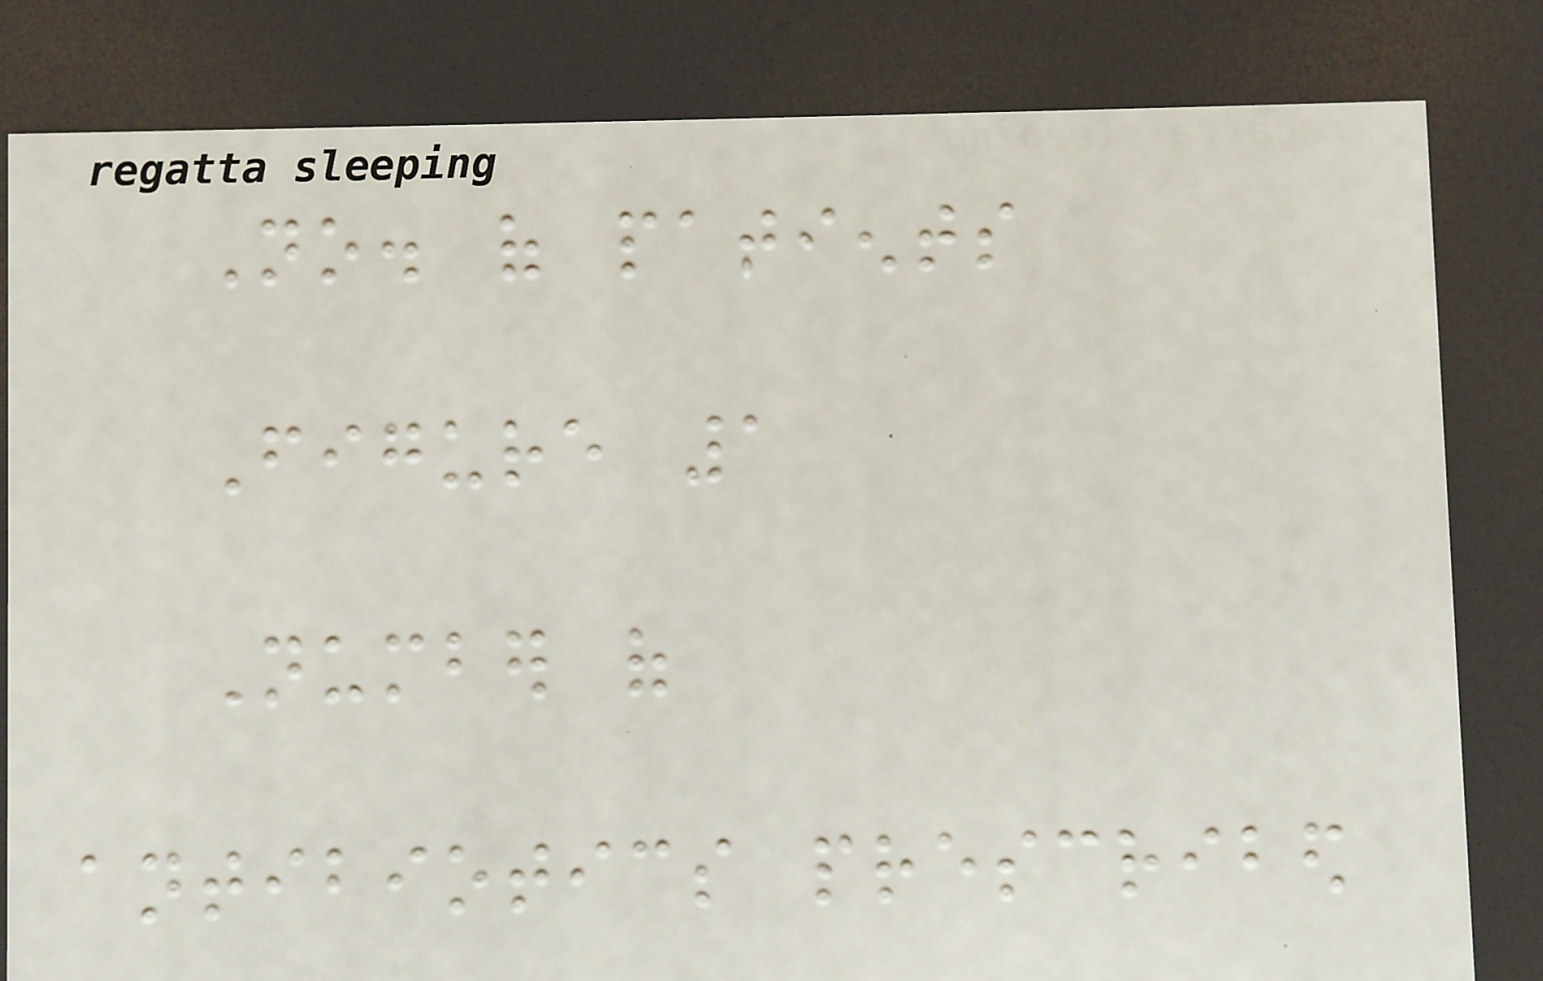No. of patients
Figure 1
Number of
antibiotics prescribed
